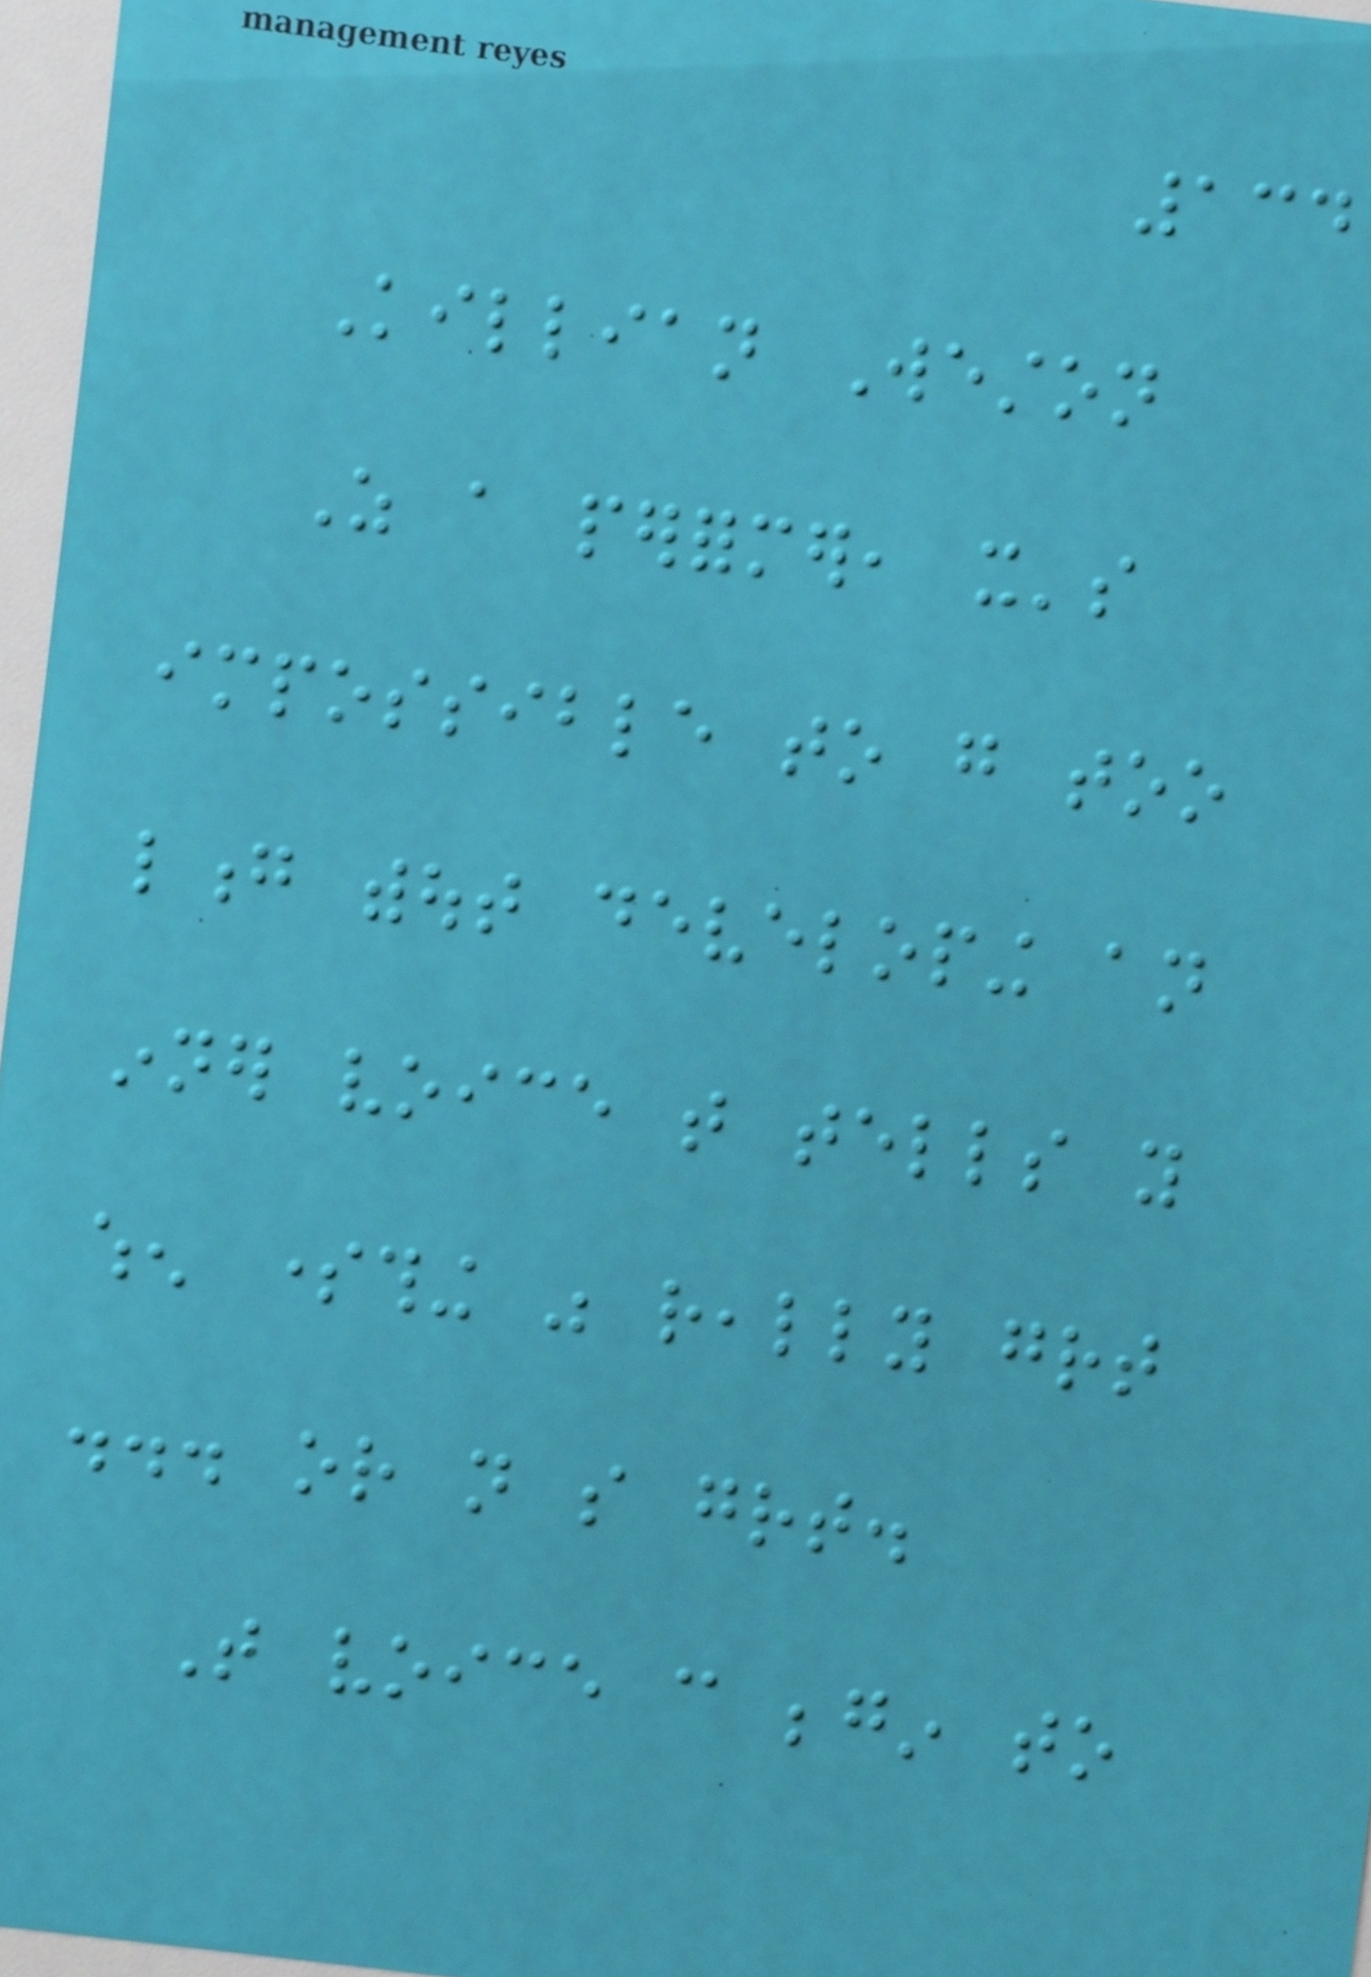134
Killian Weston
As a performer, it's
impossible to go too
long without developing an
inner voice that tells you
when something was really great
... or not so great.
That voice can begin to
